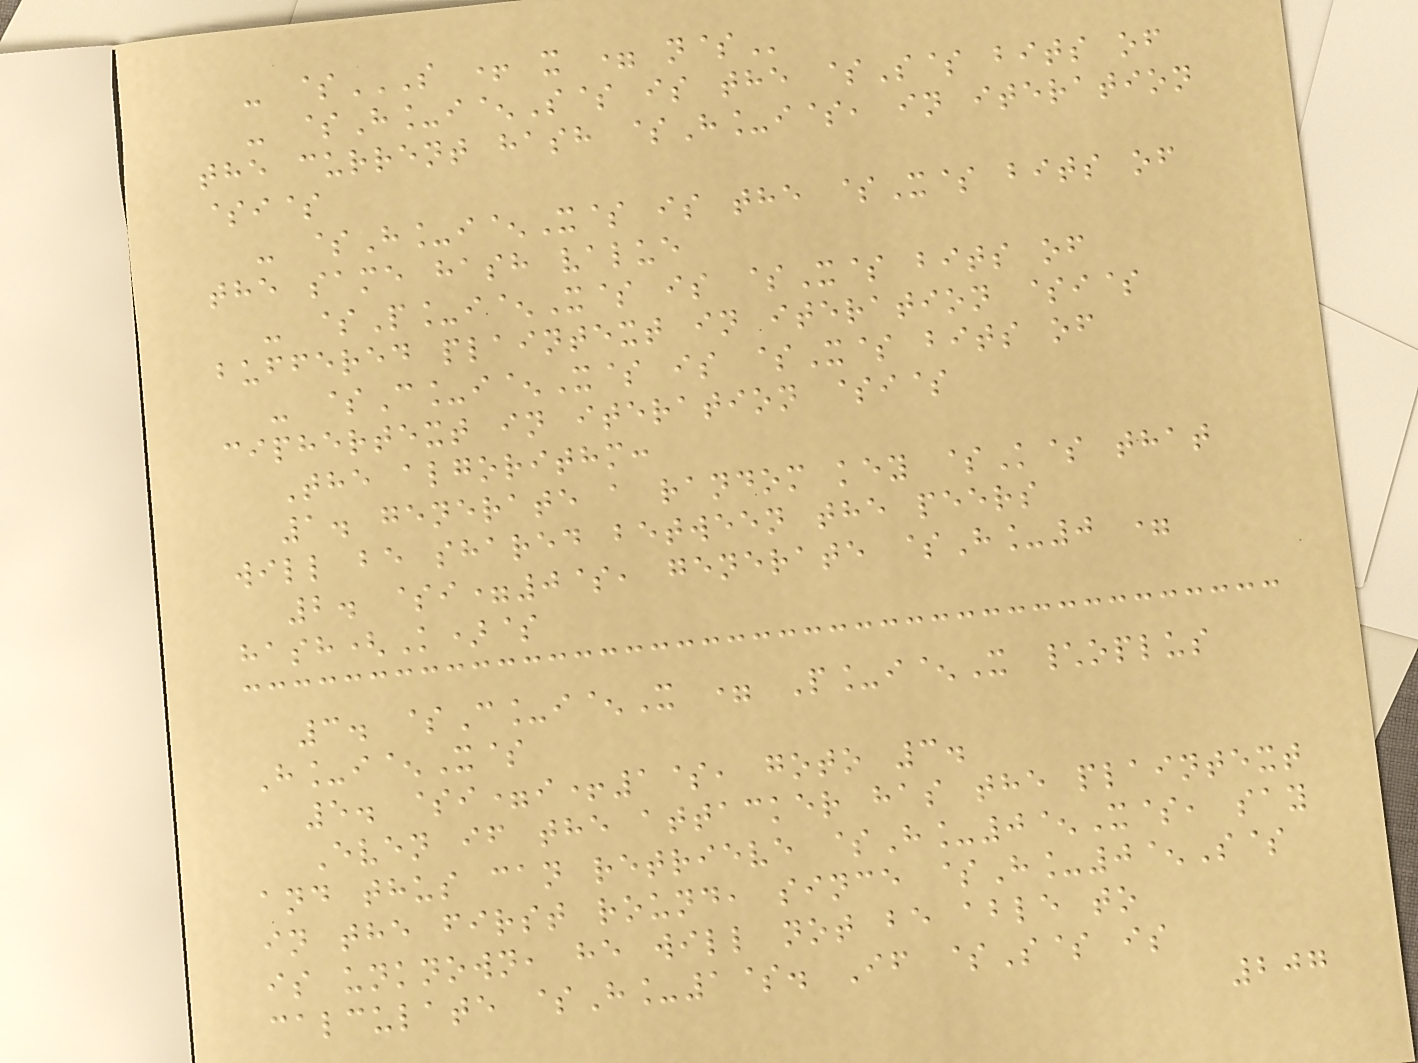- $S + X = N$
- $H_i^S$ is the $S$ bits of
the current hash $H_i$, in iteration
$i$
- $H_i^X$ is the $X$ bits of
the same hash value
- $P_i^X$ is $X$ bits of
buffered plaintext in iteration $i$
- $C_i^X$ is $X$ bits of
ciphertext in iteration $i$
The algorithm:
1. generate a random key $K$ that
will be shared between the peers
2. $i=0$, generate $H_0 =
hash(K)$
3. $C_i^X = P_i^X \oplus
H_i^X$
5. $i=i+1$, goto 3.
Even if the attacker has the plaintext
and thus can retrieve $H_0^X$, say
in the first round, since $H_0^S$
is unknown, he will not be able to
calculate $H_1$. If $S$ is
207
